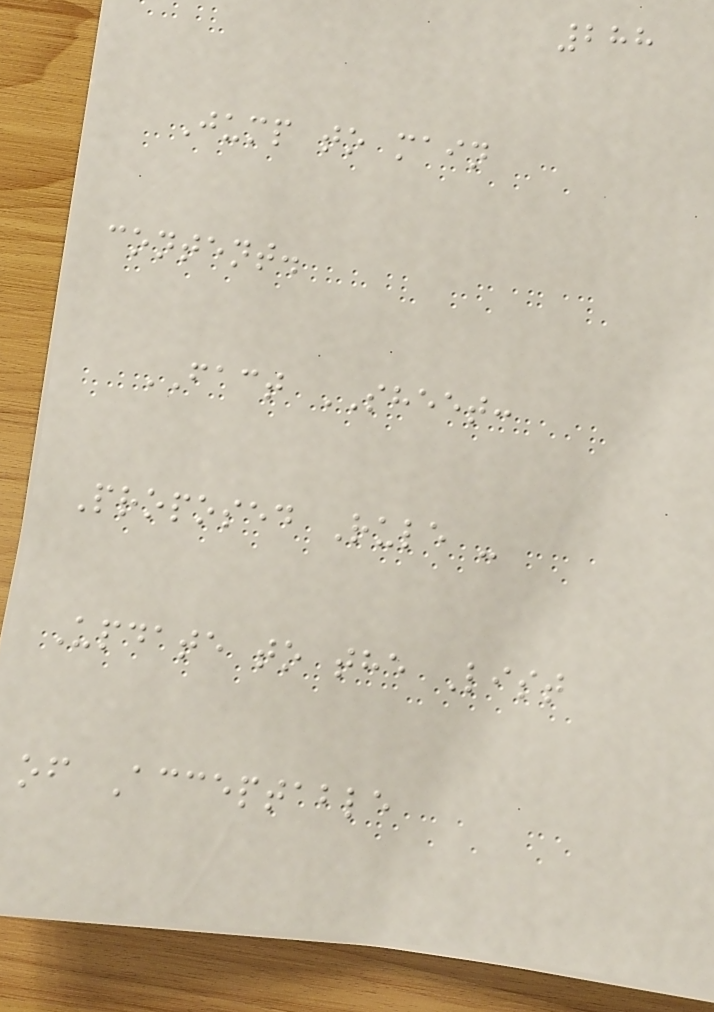288
Jump to main
content.
FACT SHEET:
Proposed Rule -
Update to the List
of Acceptable
